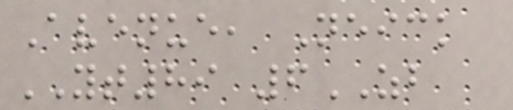Avenue, Neick
YT89 6ZB
